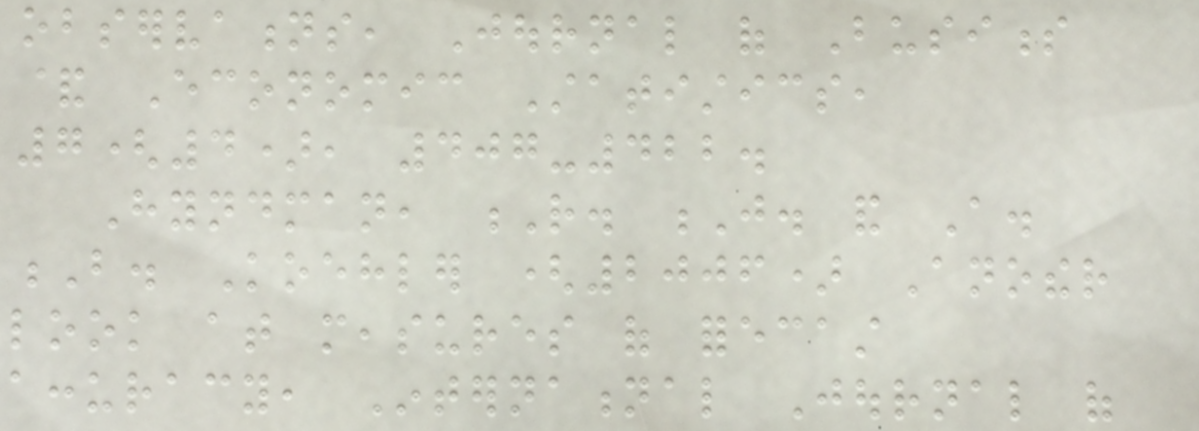observations, Journal of Business
& Economic Statistics,
7(4), 407-422.
Hyndman, R. J. and A.
B. Koehler (2006) Another
look at measures of forecast
accuracy, International Journal of
